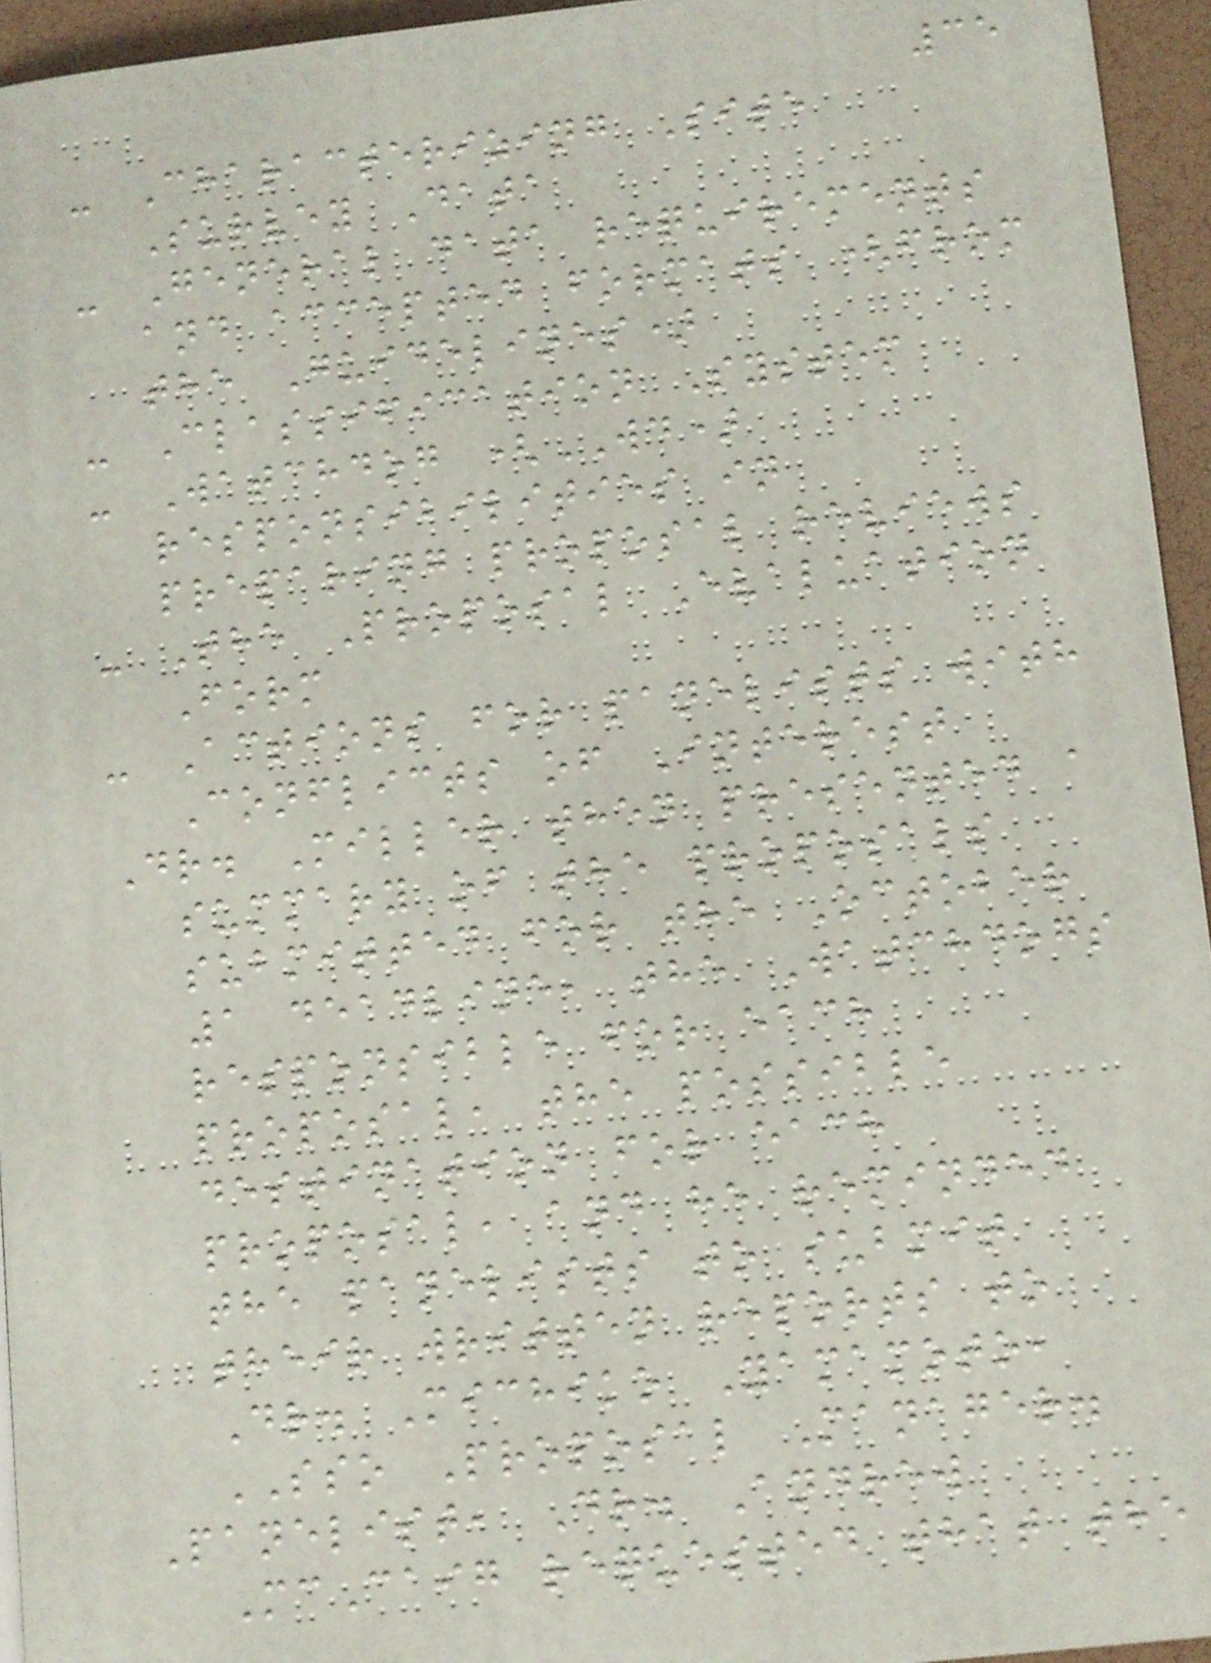35
- Characterizing Site
Survey Data
- General data requirements
and accepted formats (from
the Guidelines)
- Classification System
- Watchdog (WD)
responsibilities in
preparing proposal reviews
- The Proposal Evaluation
Form
- Actions for panelists with
Conflicts of Interest
Dr. Miller then presented a
summary of the proposals
submitted for the October
1 deadline, the Watchdogs
responsible for each
proposal, the possible
destination for each
proposal, and he reminded
the panelists to submit
their written reports to
Dr. Michiko Yamamoto,
SSO Proposal Manager.
Panelist, Dr. Andrew
McCaig requested that the
